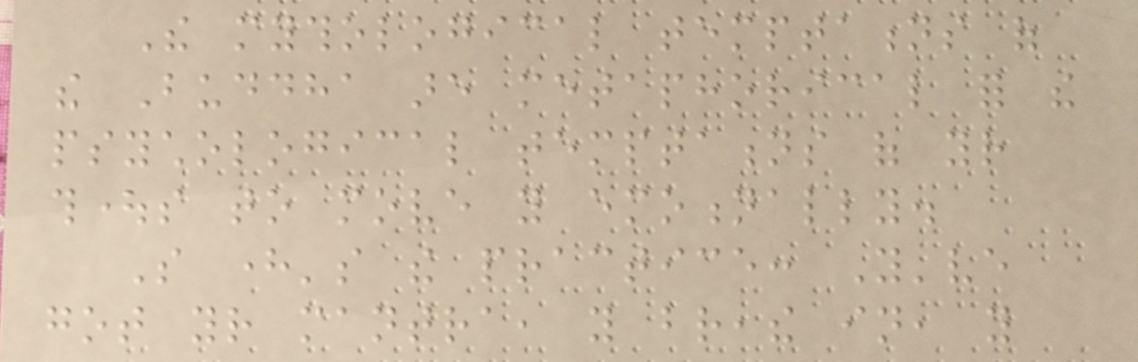The mythological temptations of
the Buddha are metaphorical for the
psychological temptations of your
thoughts to move you emotionally.
So here's the practice: You've
got your mantra, you breathe in, you
